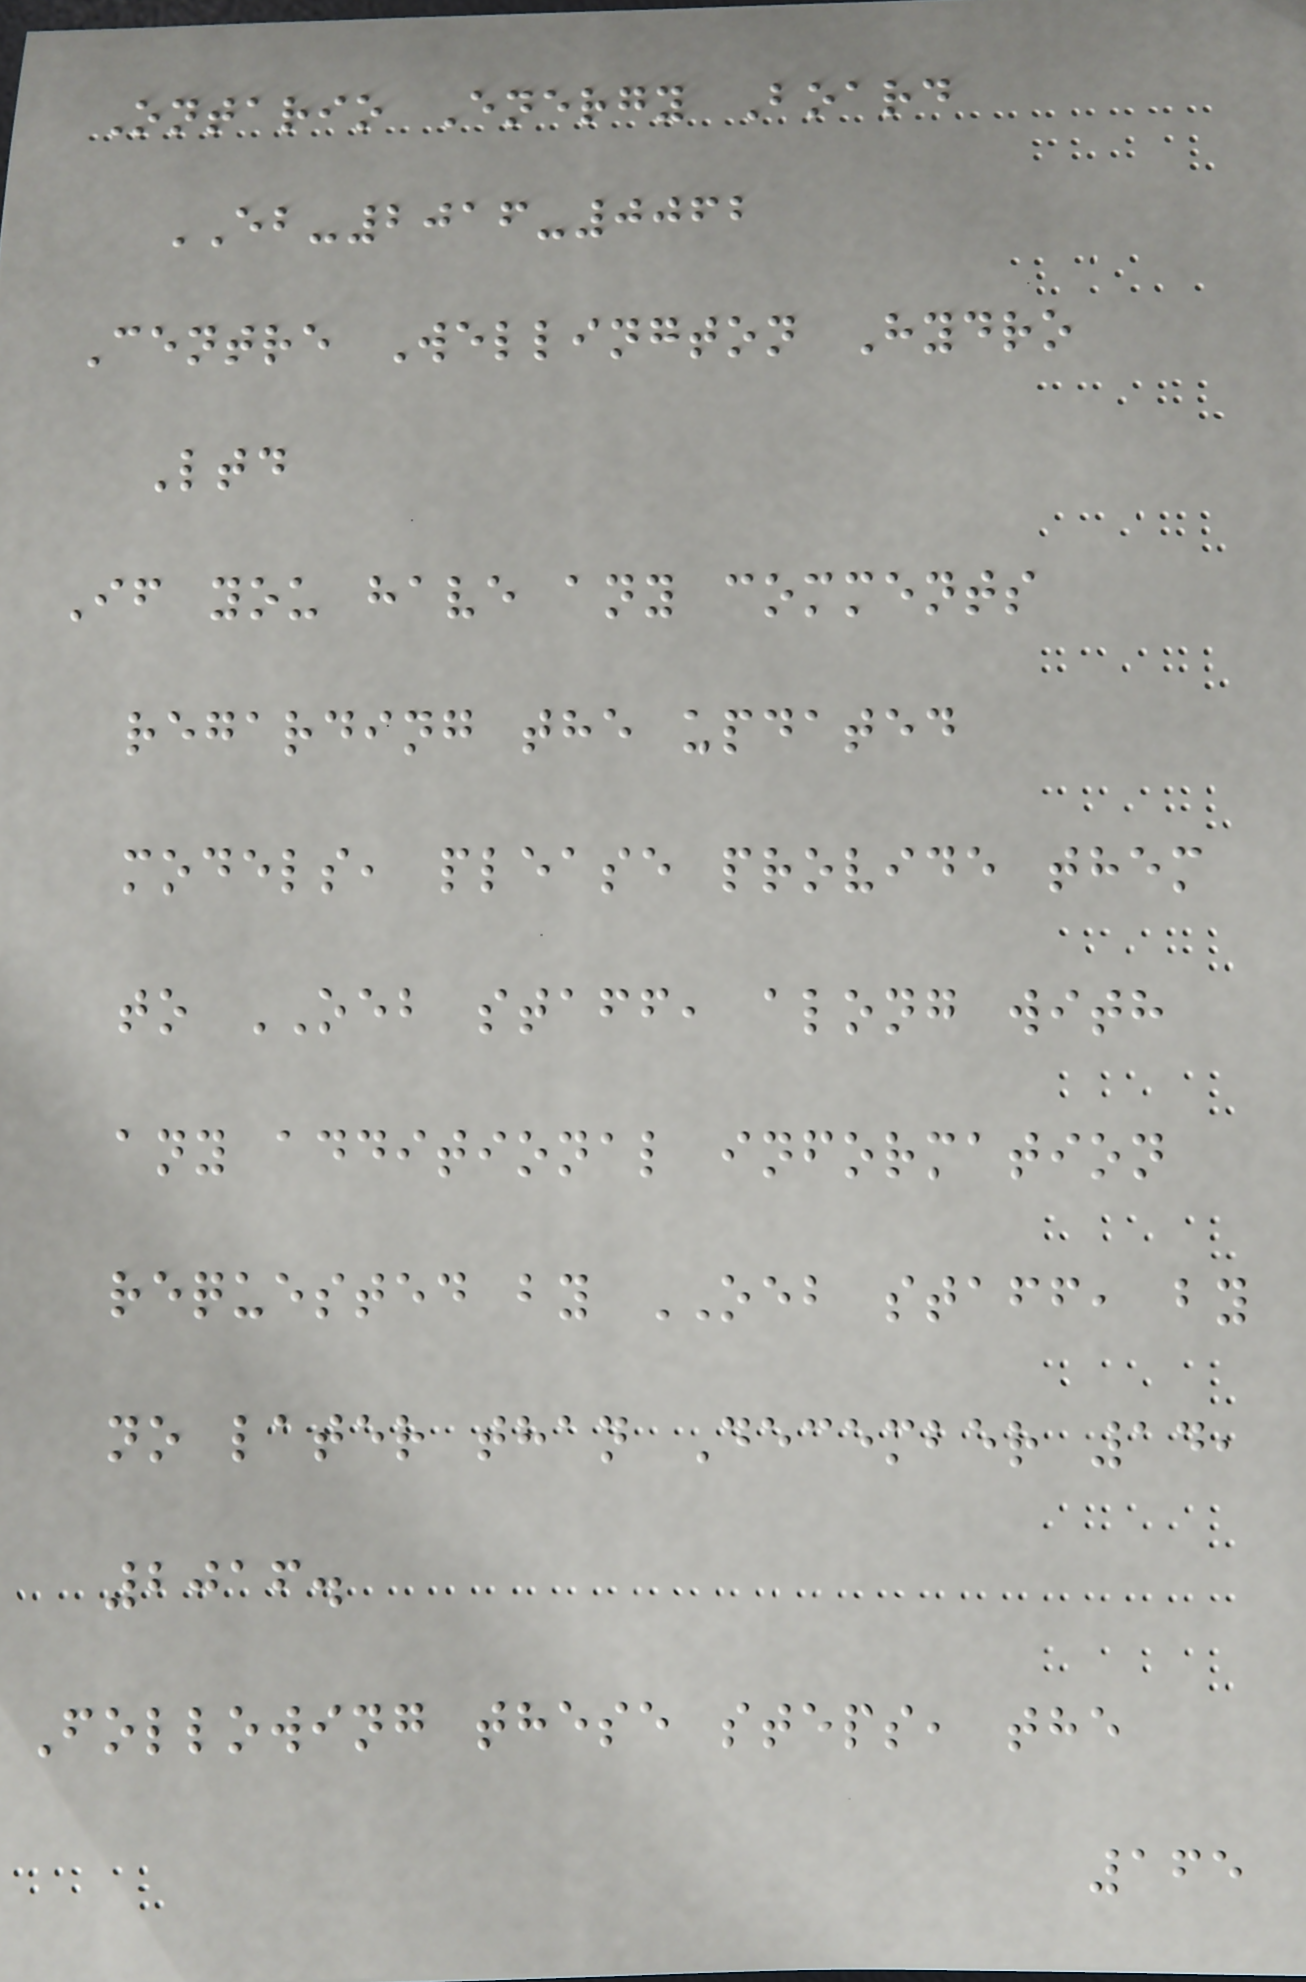Ontario Energy Board
EB-2016-0062
Centre Wellington Hydro
Ltd
If you have any comments
regarding the updated
models, please provide them
to OEB staff, along with
any additional information
requested by OEB staff, by
no later than December 14,
2016.
Following these steps, the
165
